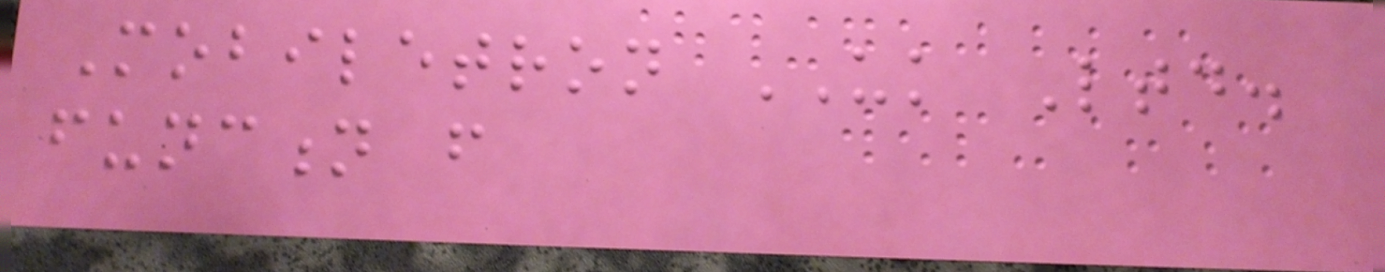Mobiletron UK Ltd.
function from
